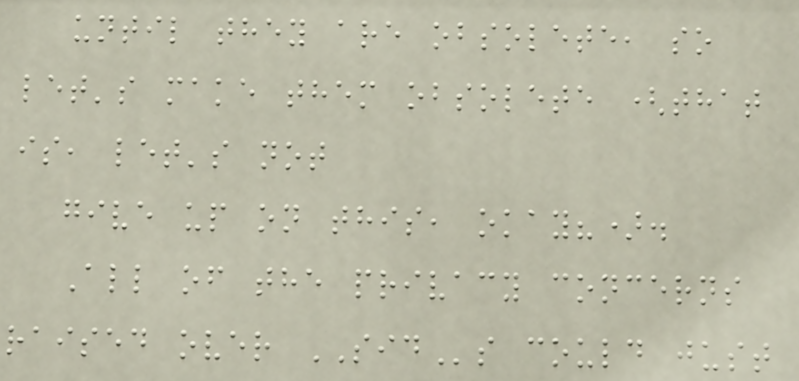until they are obsolete, so
let's make them obsolete (that
is, let's not
give up on this, okay?).
All of the privacy concerns
raised over SIDs could just
